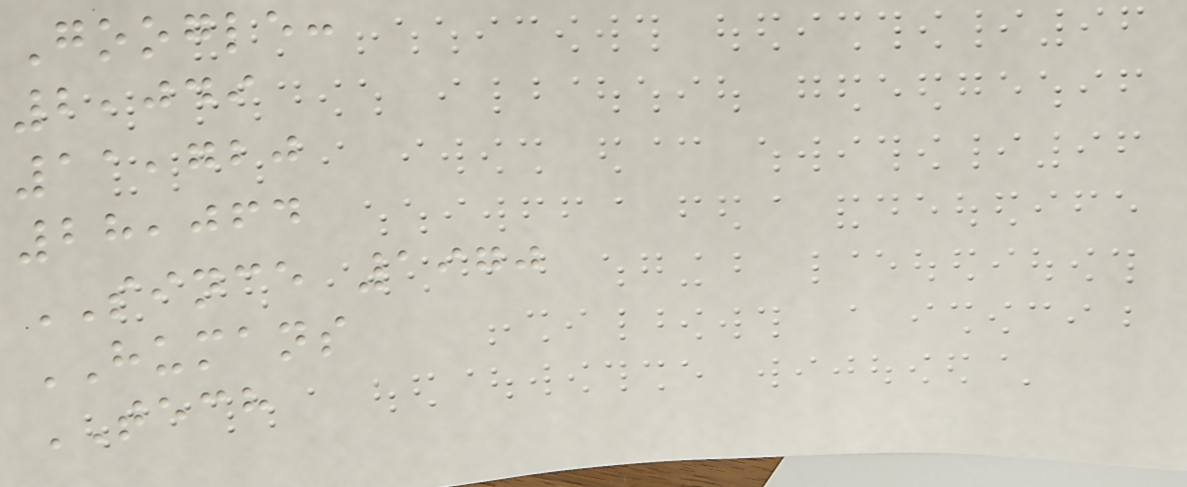Google:
2,049
11,720
28,064
SINCE 1970
HUMANS
TECH
